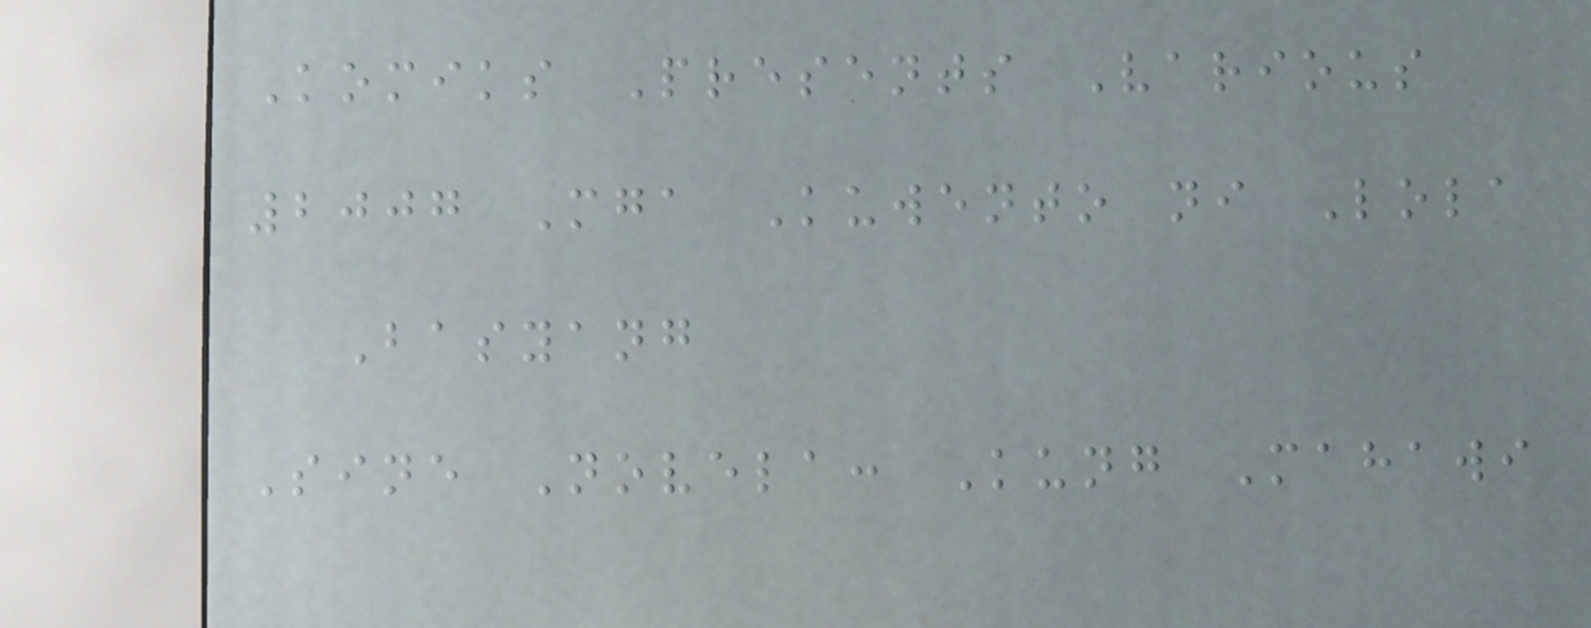Komiks Presents Various
2007 Mga Kuwento ni Lola
Basyang
Sine Novela: Kung Mahawi
